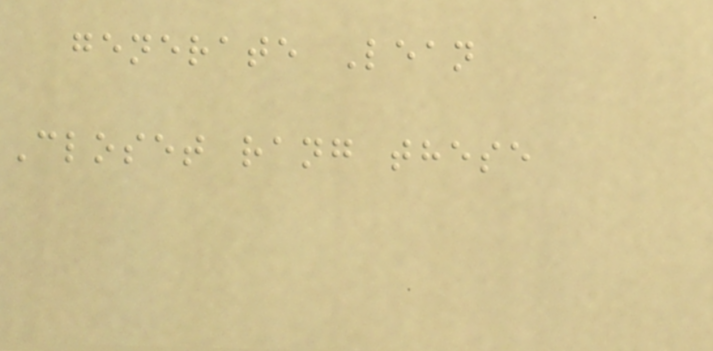generate Lean
Closet rang these
